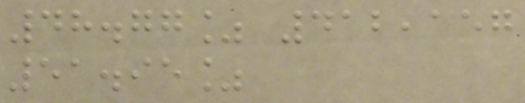48.77% 412,157
51.95%
